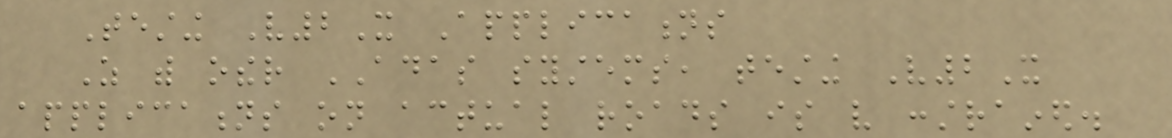Testing V2X Applications
As with other ADAS systems, testing V2X
applications on actual roads is very constrained.
